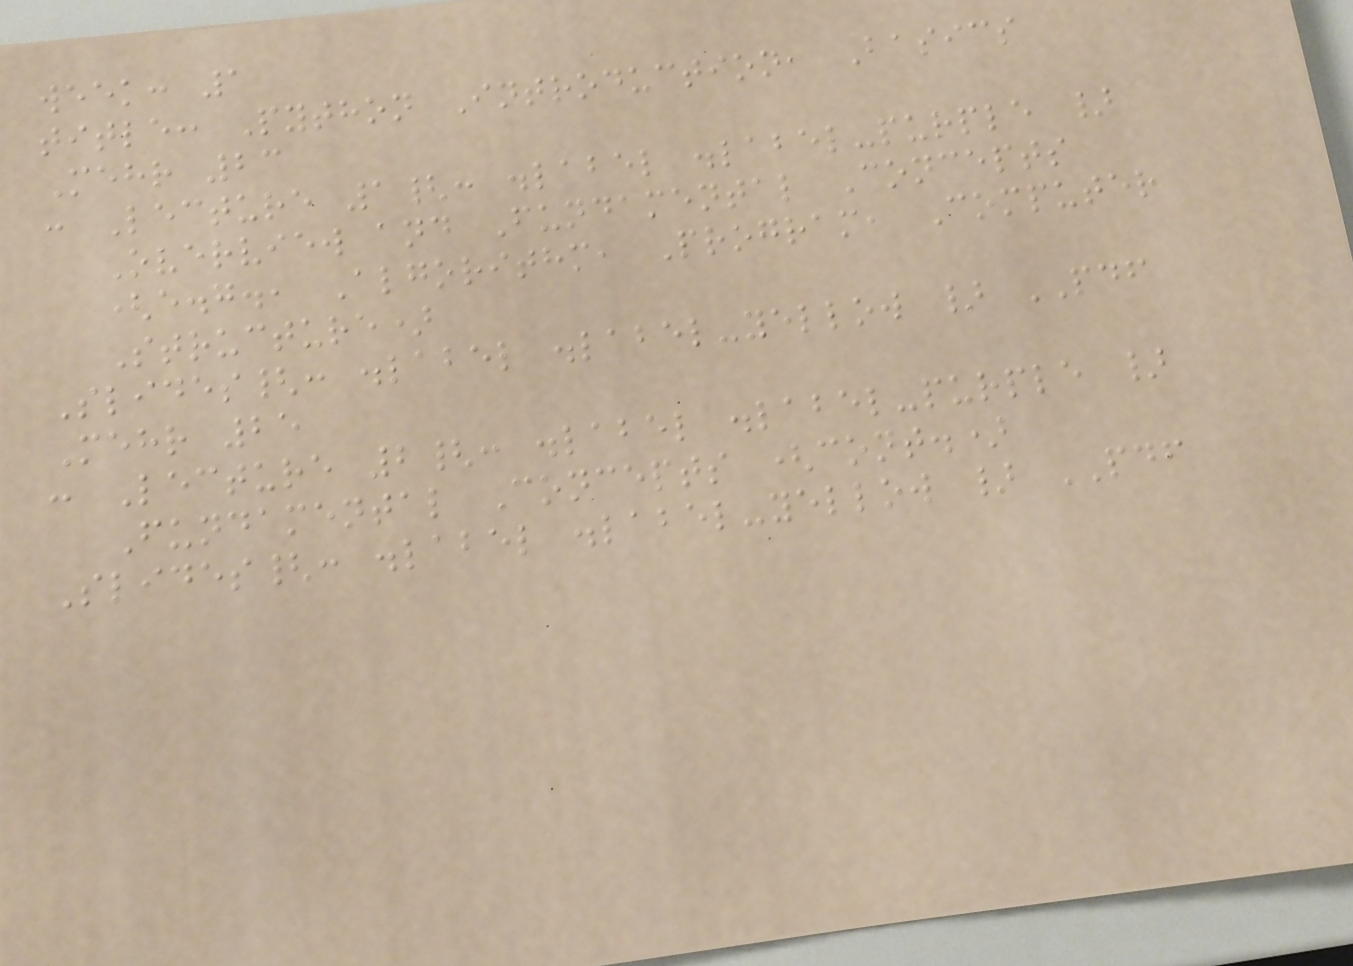week: 1
title: Python Introduction, Basics
Mehr 23
: Lecture 1{: .label .label-purple }
Overview and Fundamental Concepts
(e.g., Algorithm, Program, Computer
Structure)
Slides{: .label .label-yellow } PDF
Mehr 25
: Lecture 2{: .label .label-purple }
Fundamental Concepts (cont.)
Slides{: .label .label-yellow } PDF
